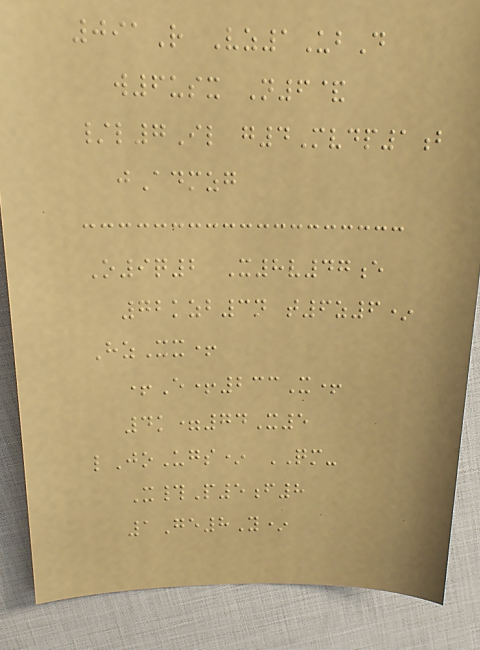091R Vz1UbD
w6usx N6&
/l7Il g4Mvdp1b
jAdmzg
O9q2 X8v47e
72kzb3n t6z6*
HzXx+
+E+233X+
4k=74X5
lJoUgs* QM-
X#P5f8
1Ge8Y*
